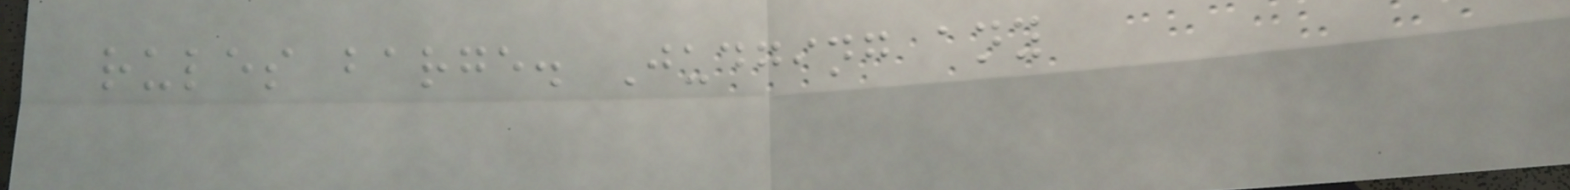rules barge. Judging any
